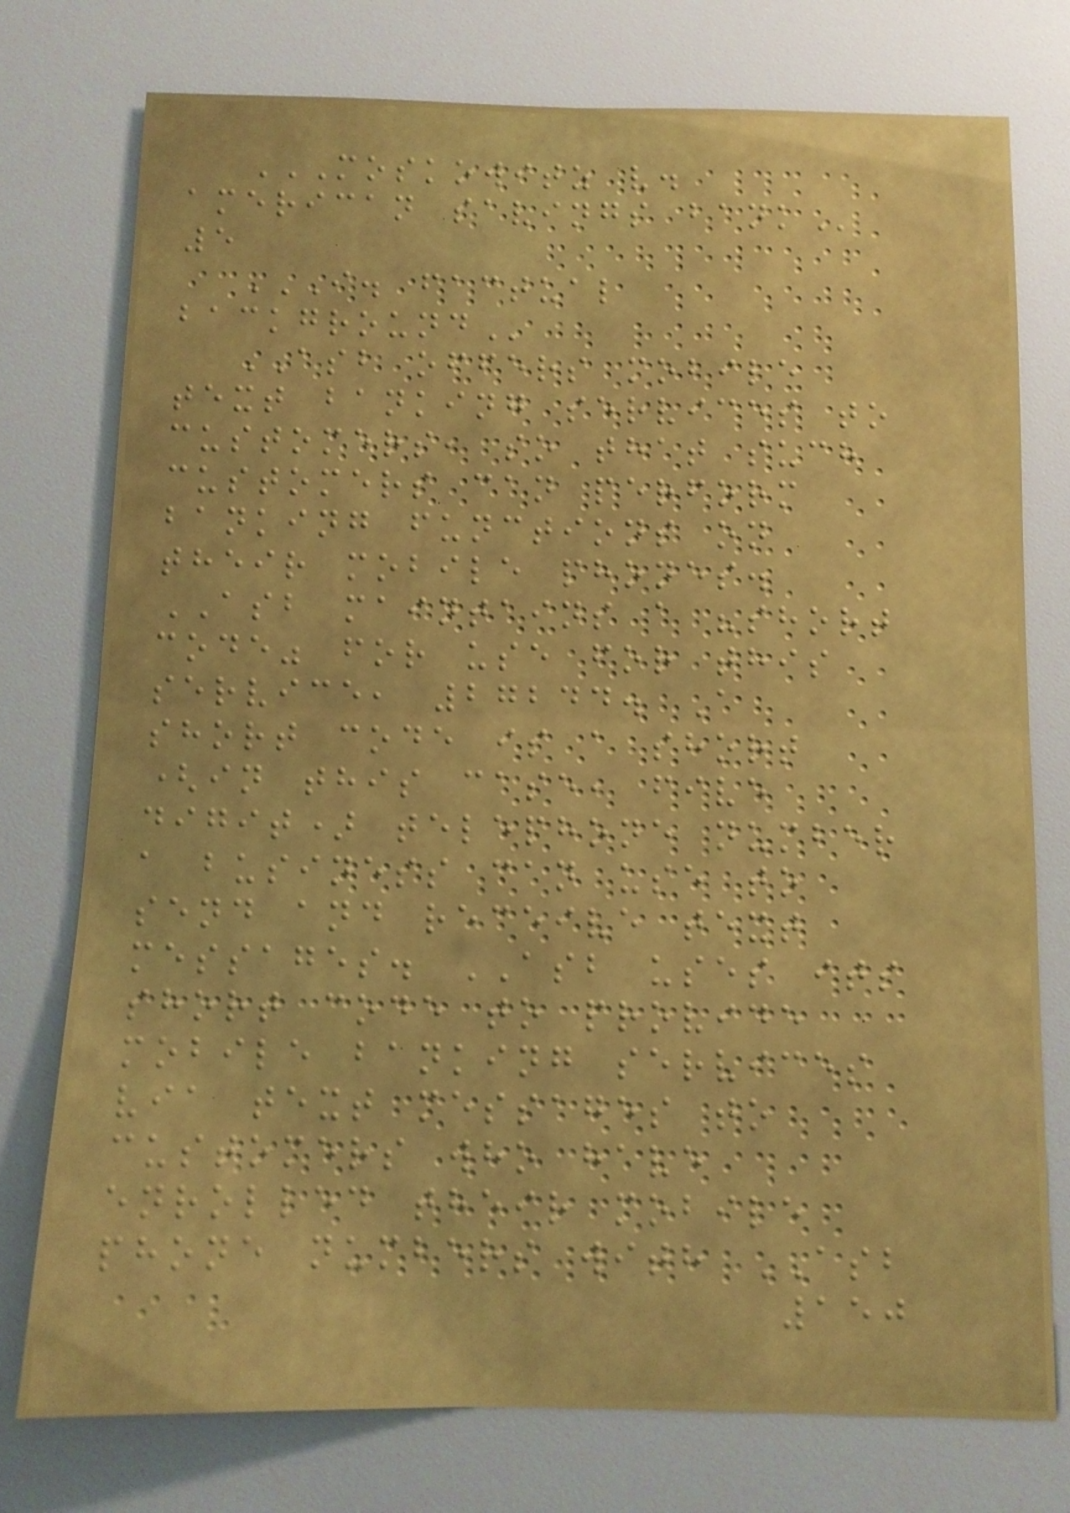MOSKOWITZ V.
AMERICAN SAVINGS BANK
5
I. FACTUAL
BACKGROUND
ASB offers mobile
text banking services to
customers, so that such
customers can perform
banking functions on
their mobile phones.
ASB maintains a "short
code" for use for this
service, 27244. A
short code is a short
(in this case, five
digit) telephone number
a business can use to
send and receive text
messages. ASB uses its
short code to provide
mobile banking services
via text messages to
customers who have
enrolled their mobile
phone numbers with ASB
150
